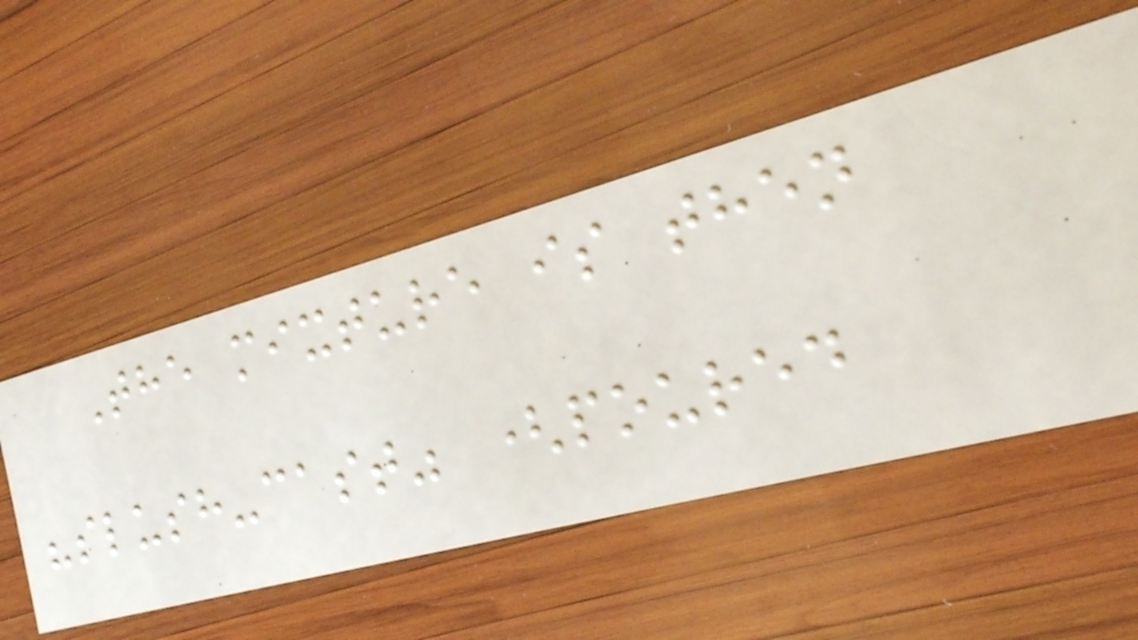The mixture is then
"slush-cast" (poured
